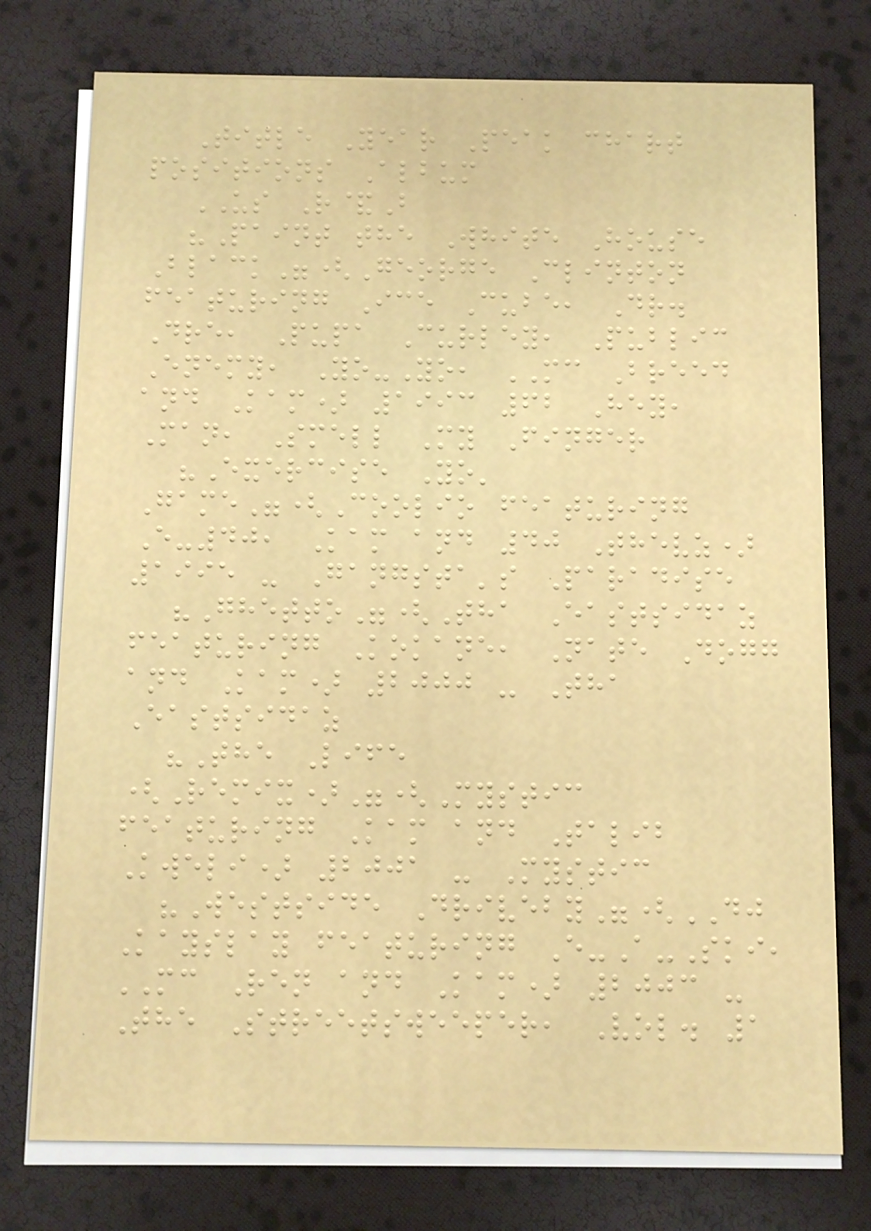Title Year Peak chart
positions Album
US R&B
"Paint the White House
Black"(George Clinton
featuring Ice Cube, Dr.
Dre, Pupa Curley, Public
Enemy, Yo-Yo, MC Breed
and Kam) 1993 62 Hey,
Man, Smell My Finger
"Exercise Yo'
Game"(Coolio featuring
E-40, Kam and 40 Thevz)
1995 - Gangsta's Paradise
"Ghetto"(Tha Eastsidaz
featuring Kokane, Nate Dogg
and Kam) 2000 - Tha
Eastsidaz
"The Life
(Remix)"(Mystic
featuring Kam and Talib
Kweli) 2001 - Mystic
"Westside Driveby"(DJ
Kayslay featuring E-A-Ski,
MC Ren and Kam) 2003 -
The Streetsweeper, Vol. 1
